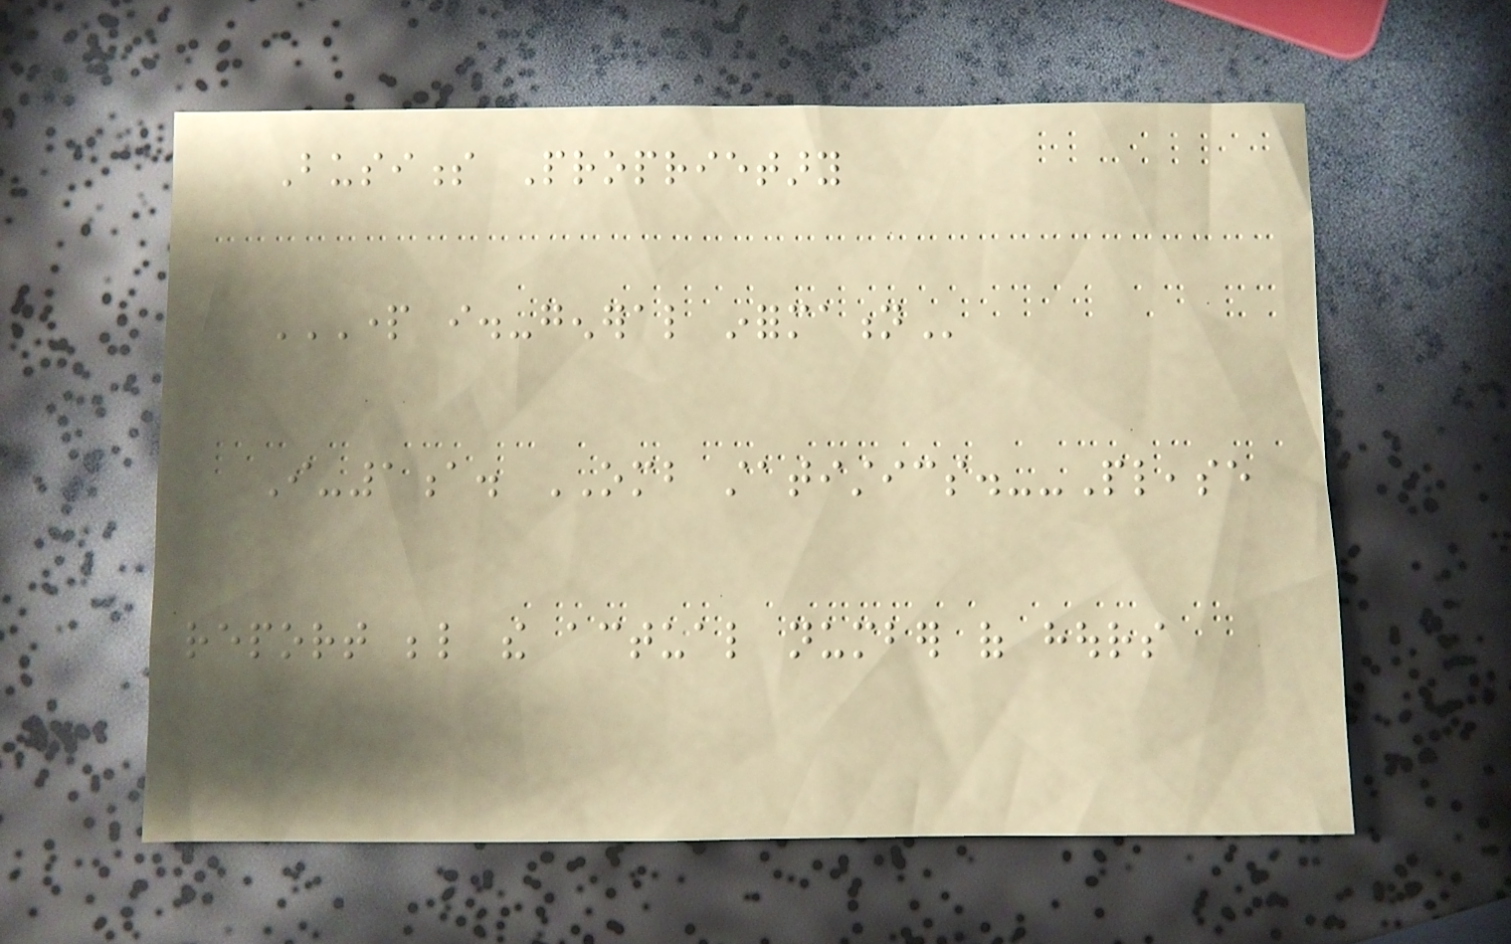Business Proprietary
PART I.-GENERAL INFORMATION
I-1a. OMB statistics.--Please
report below the actual number of hours
